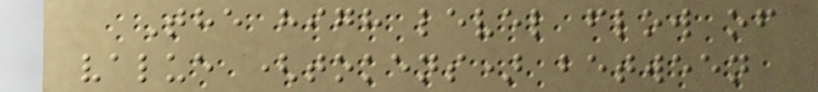The high level flow of
value (tokens) between
